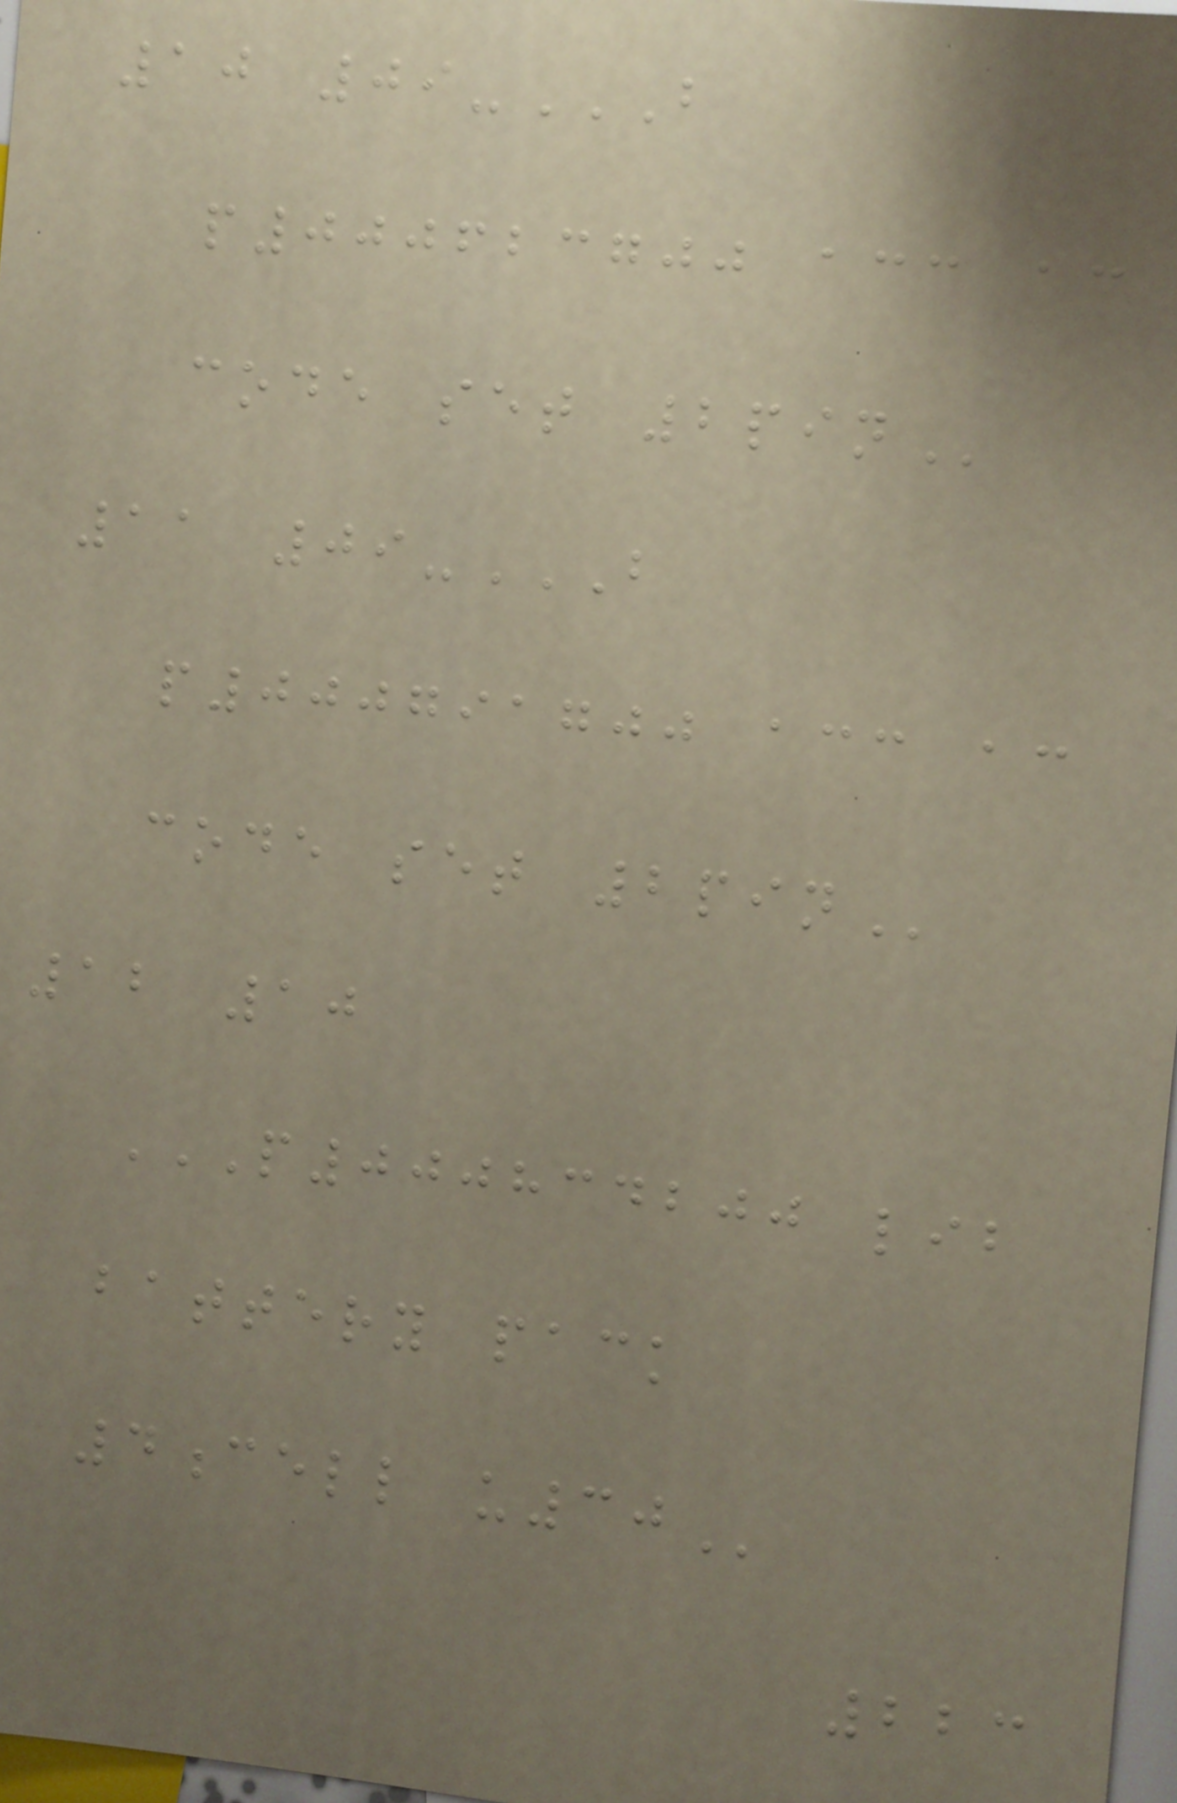10 09-B
P000623700 ACC AC
CODE SET 2PIN
11 09-B
P000791700 ACC AC
CODE SET 2PIN
12 10
P000834200 LIB
BATTERY PACK
4CELL U30
223
